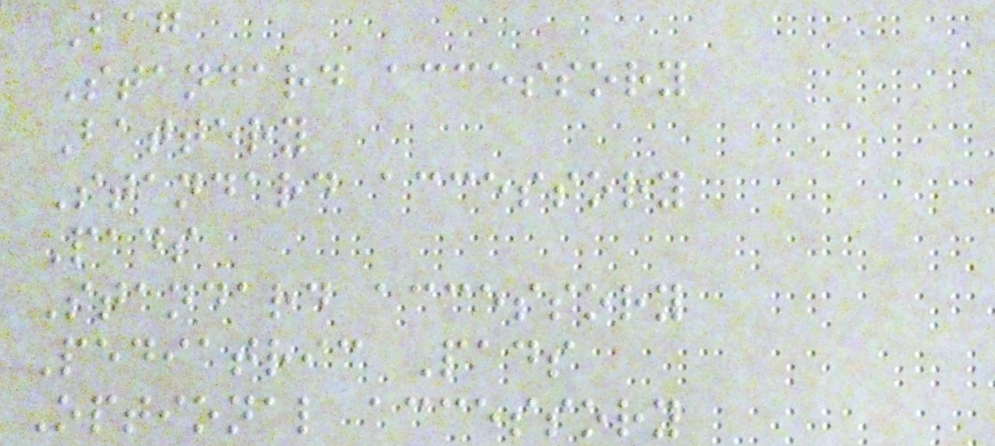Bag
Standard accessory
Battery
Standard accessory
Pads
Standard accessory
Pediatric Pads
Optional accessory
